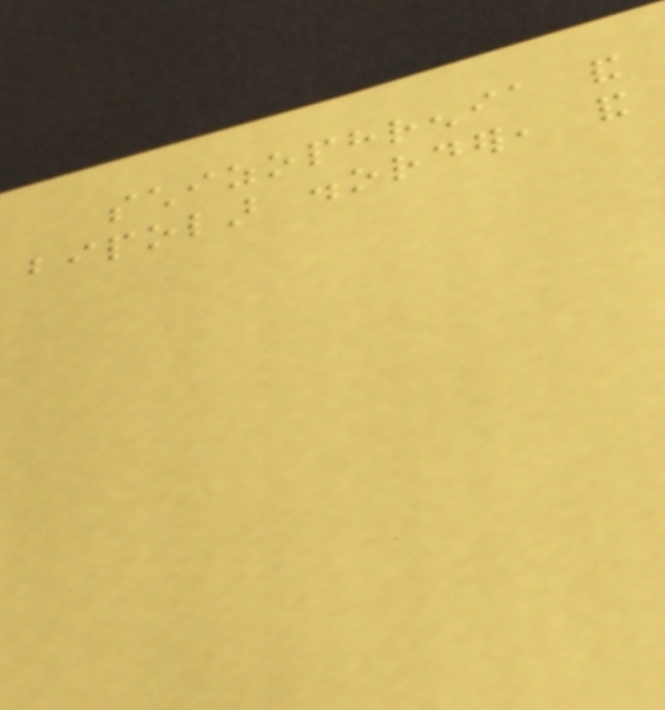schizophrenia and
bipolar disorder, and
